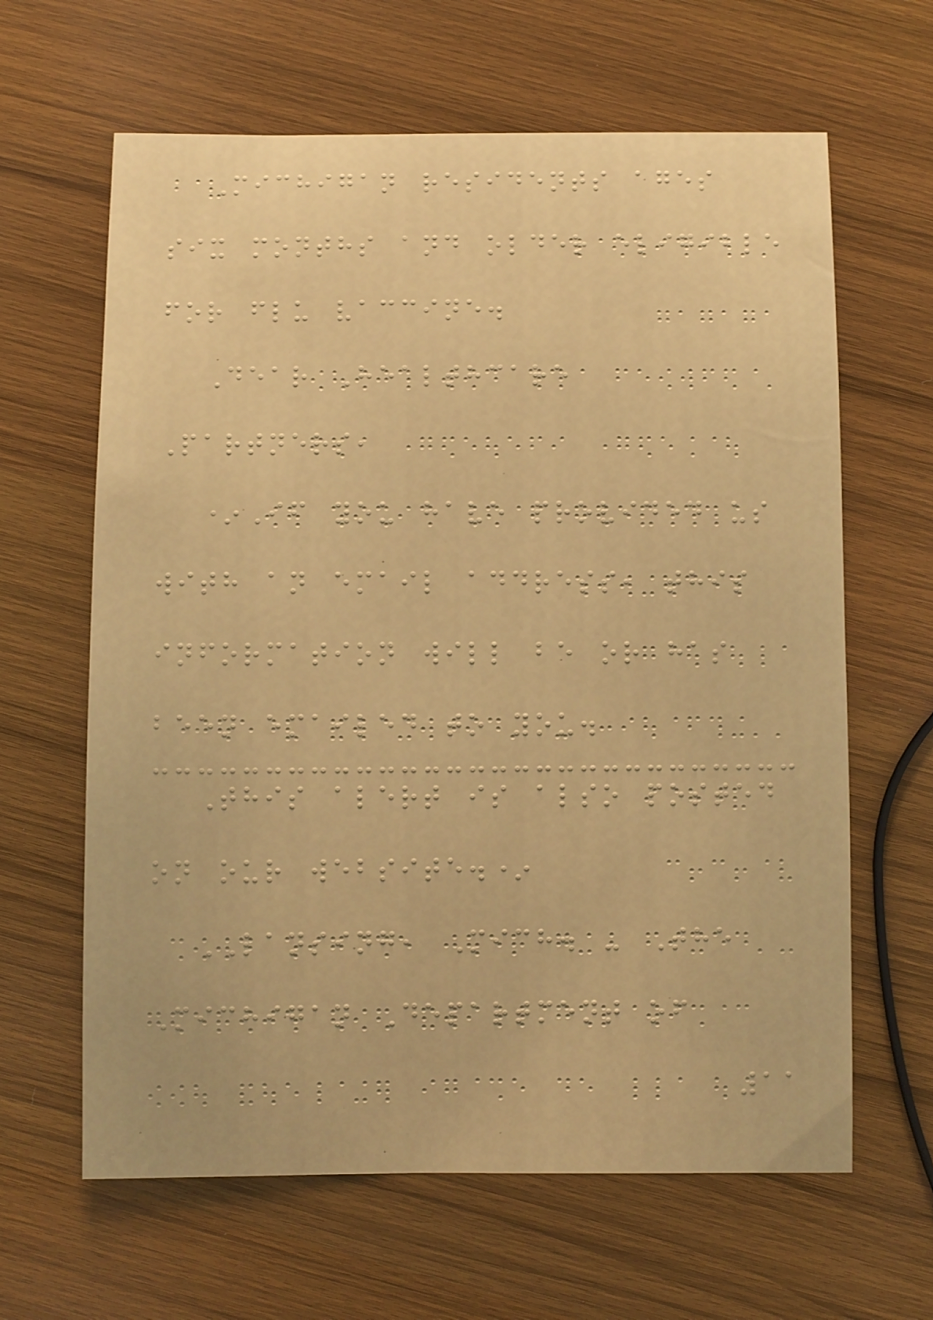Michigan residents ages
six months and older eligible
for flu vaccine.
Dear Healthcare
Partners,
*If you have provided us
with an email address, this
information will be or has
been emailed to you.
This alert is also posted
on our website.*
LANSING, Mich. - The
Michigan Department of
11
